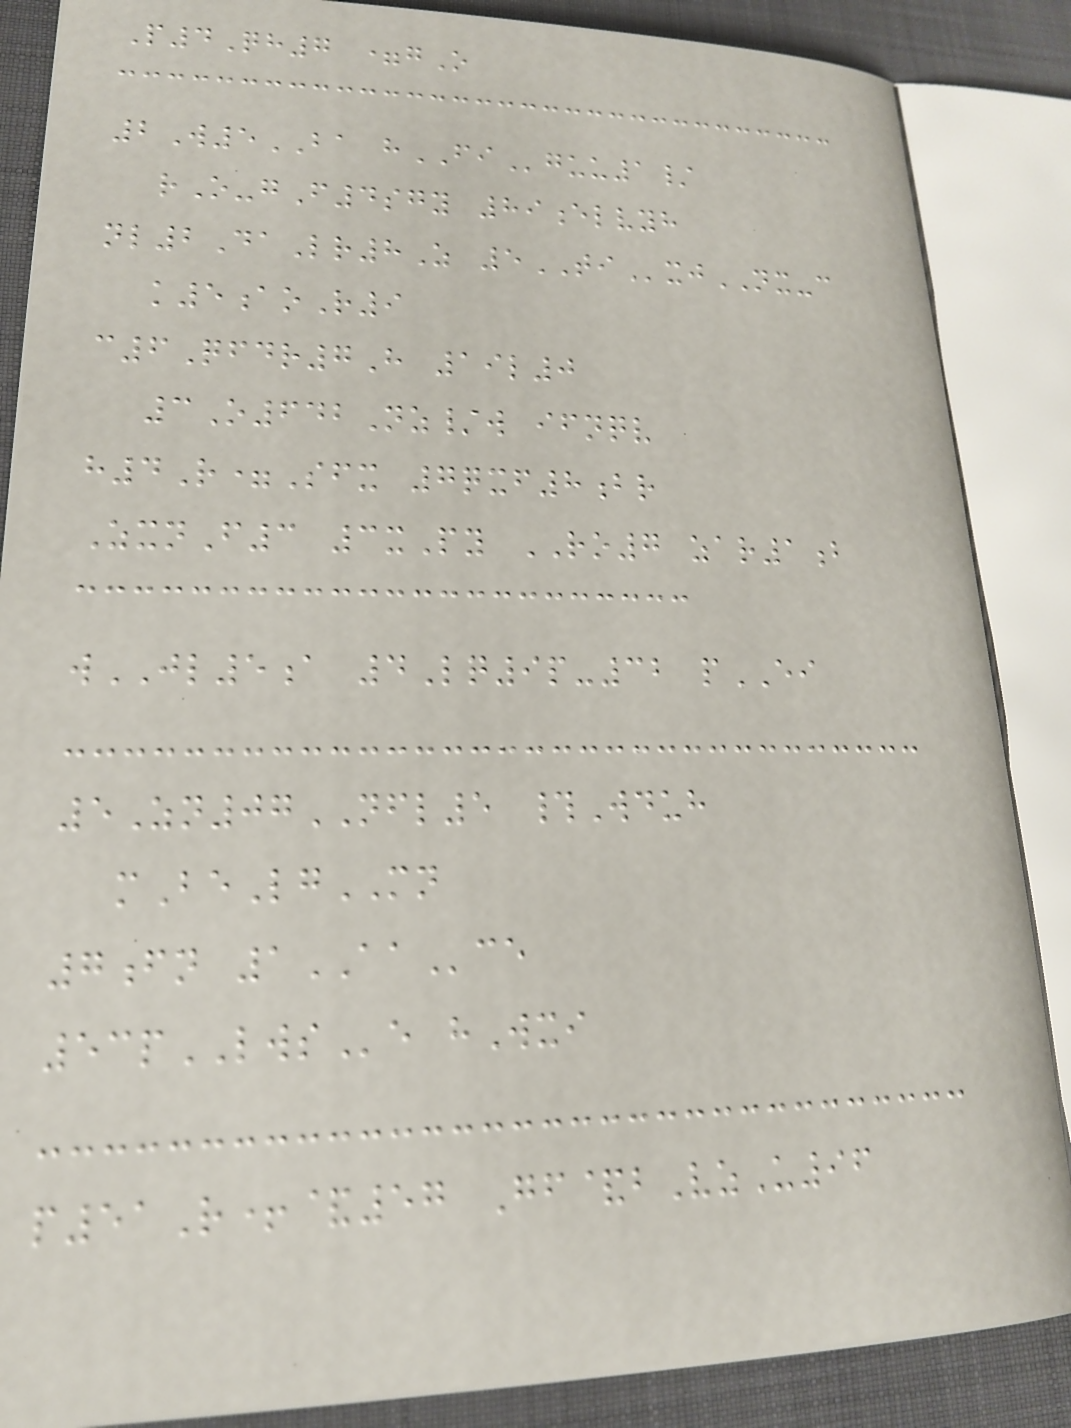P4Qh7 =gO
2W5BA hFIguu1/
rO-gF4sgy 89elvyh
nl2DaLr8Z 5TIxjNX-c
k5aoR9
c6Qfdr7H 19l0
3O642Nz/w ifnqv
h4R=Sfx 7qxf8br
ZxnF3 3xPy RO7 zar1b
wJL5a 4Lq9p-32 pEI
5Zn07NFL5 #Wduh
mBeLgMN
7fn 1AAce
53pLWSe hWxi
p51R+&57 Gf&bVzU96
